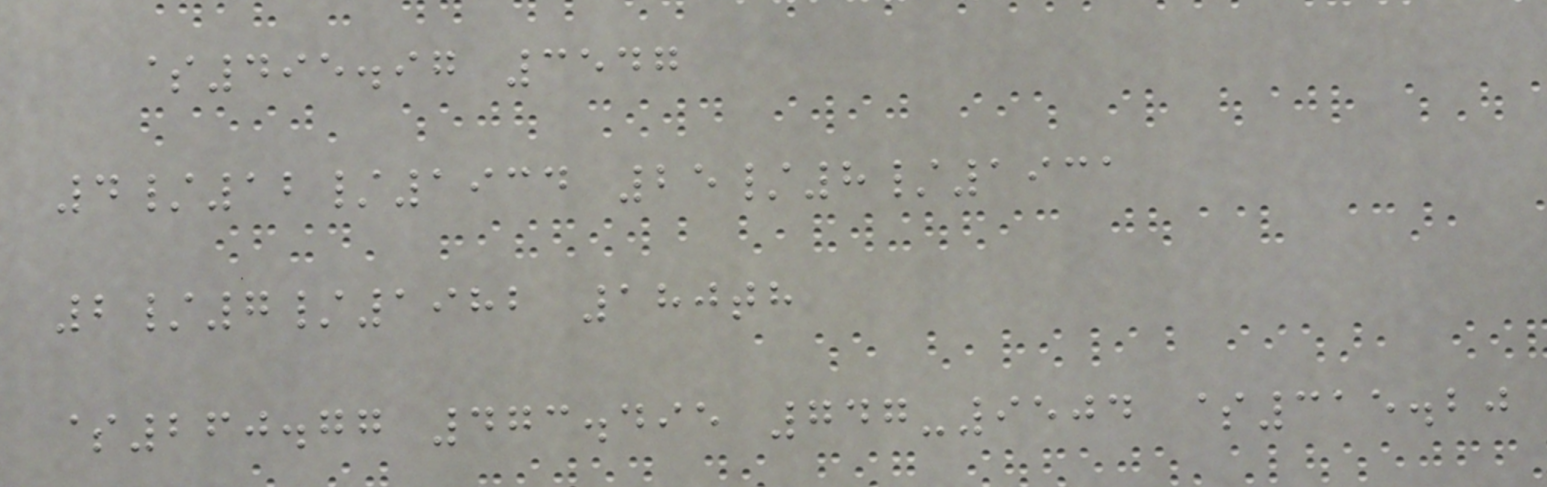$495.97 3547
4/12/1934 25/8/1931
2/7/1982 180th
$260.77 473.495 747-9504 $315.20
